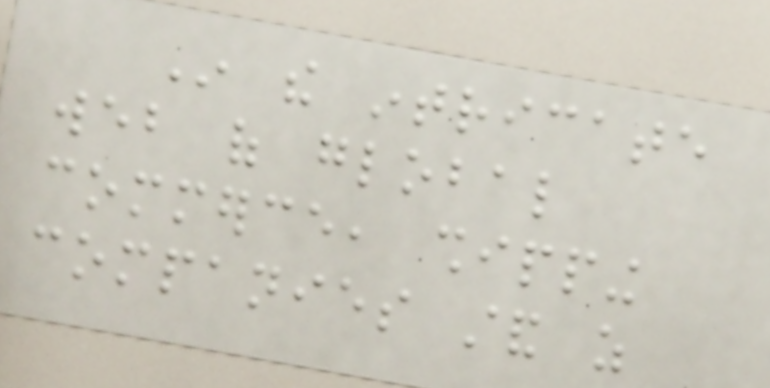In the intricate
web of global
commerce, shipping
companies stand as
